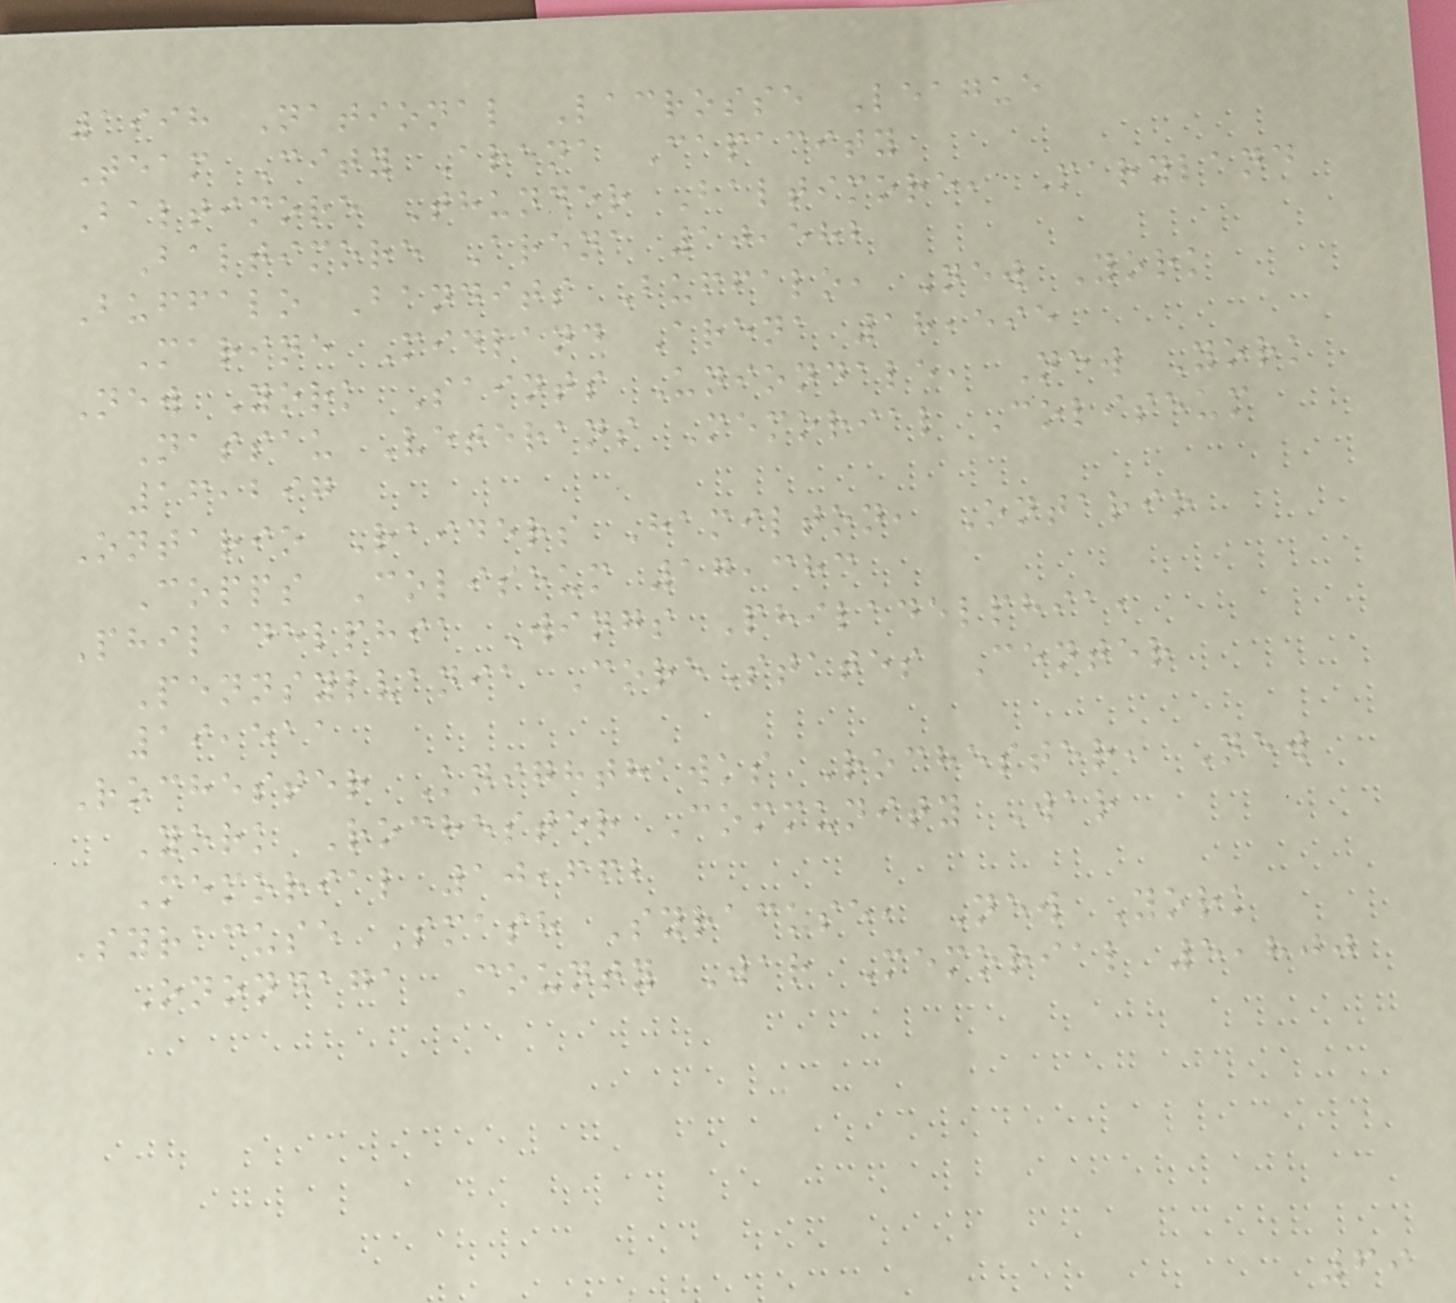1998 National Lacrosse League
Team City Arena Capacity
Baltimore Thunder Baltimore, Maryland
Baltimore Arena 10,582
Buffalo Bandits Buffalo, New York
Marine Midland Arena 18,595
New York Saints Uniondale, New York
Nassau Veterans Memorial Coliseum
16,297
Ontario Raiders Hamilton, Ontario
Copps Coliseum 17,383
Philadelphia Wings Philadelphia,
Pennsylvania CoreStates Center
19,511
Rochester Knighthawks Rochester, New
York Rochester Community War
Memorial 10,662
Syracuse Smash Syracuse, New York
Onondaga County War Memorial 5,800
69
